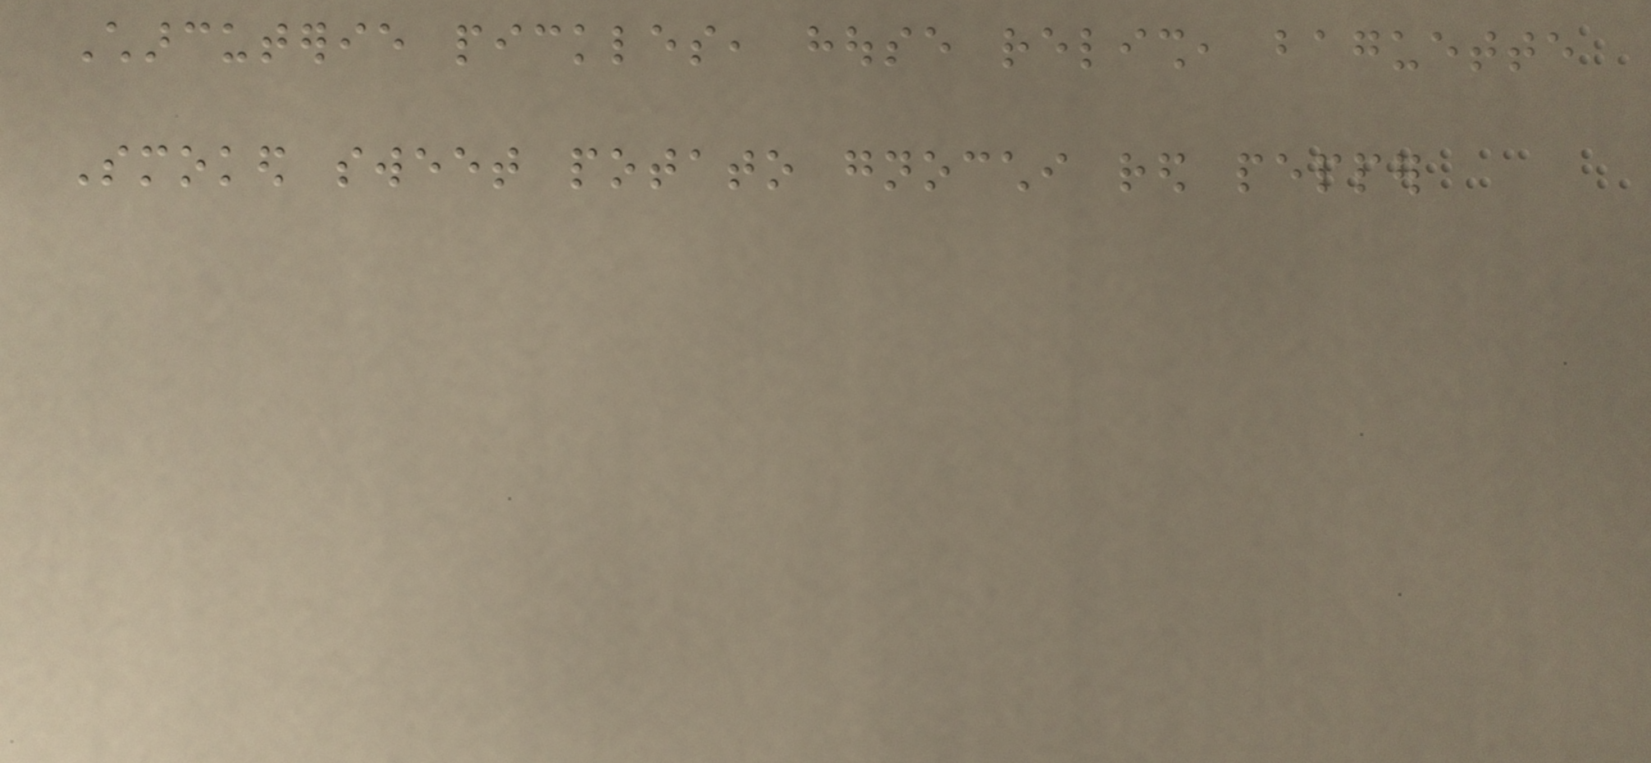Charcuterie pickles, house relish, baguette
Smoked sweet potato gnocchi red pepper
